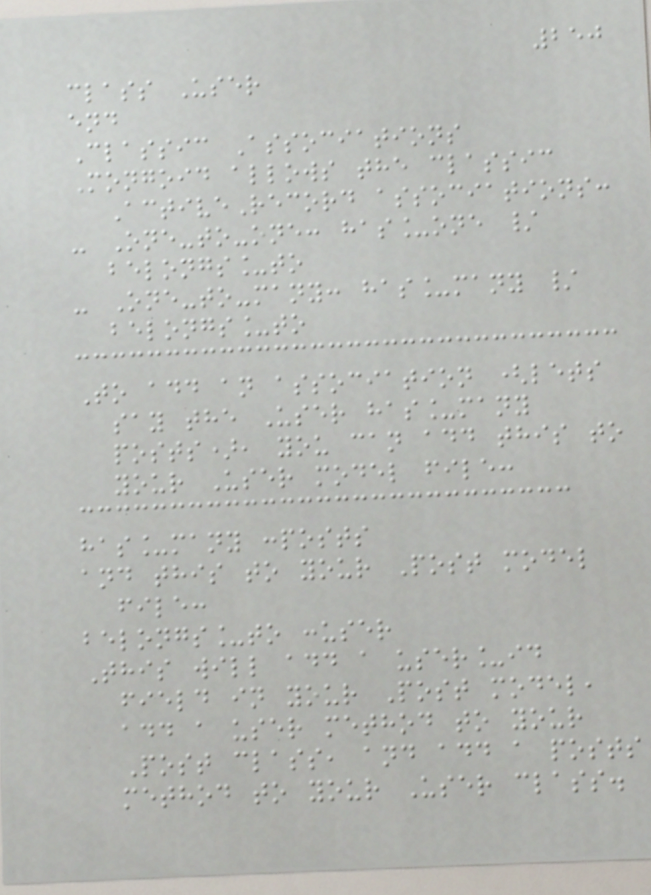250
class User
end
Classic Associations
Mongoid allows the classic
ActiveRecord associations:
- One-to-one: has_one /
belongs_to
- One-to-many: has_many /
belongs_to
To add an association (lets
say the User has_many
posts), you can add this to
your User model file:
has_many :posts
and this to your Post model
file:
belongs_to :user
This will add a user_id
field in your Post model,
add a user method to your
Post class, and add a posts
method to your User class.
